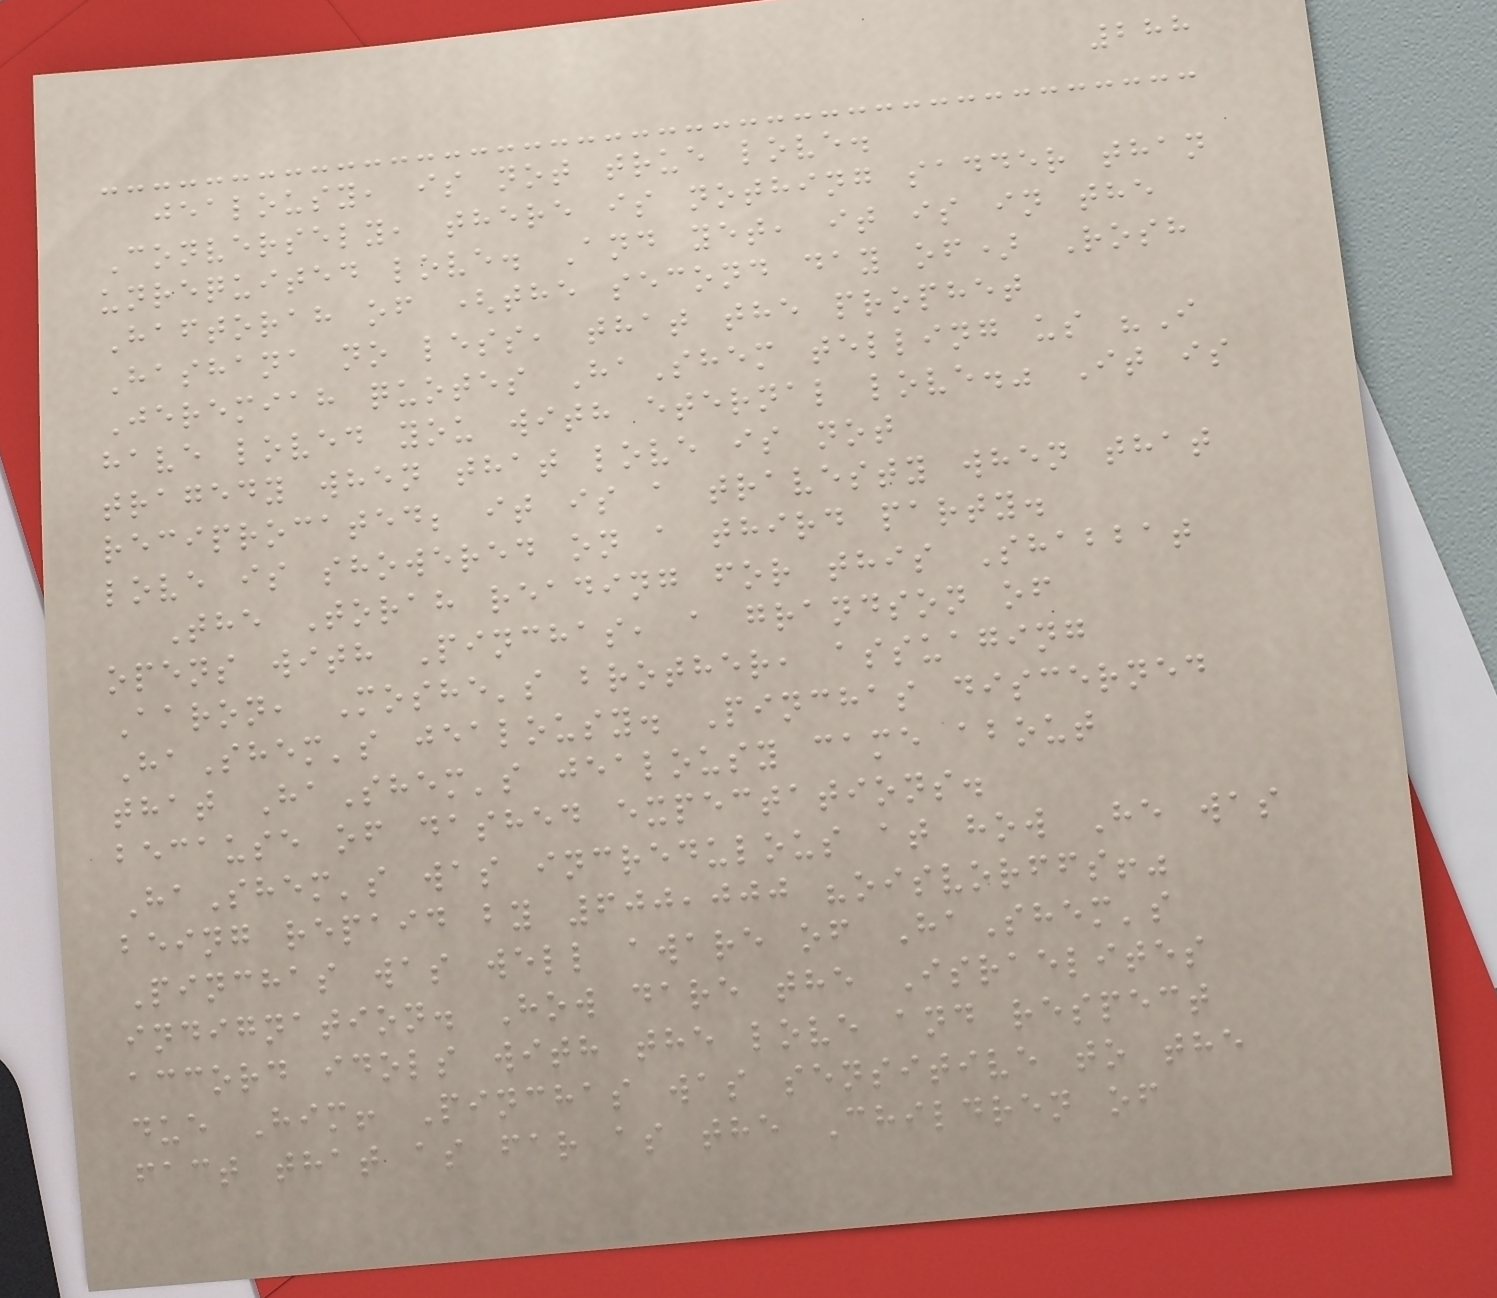288
jealousy, is not true love.
Conversely, there is nothing sadder than
unrequited love. And yet, it is in the
Haftorah of (the second day of) Rosh
Hashana no less, that the prophet
Jeremiah quotes HaShem telling us "I
have loved you with eternal love." It is
tragedy when that love is not
reciprocated; it is a travesty when that
love is showered on a third party.
The Torah reading for this Shabbat
opens with Pinchas, a grandson of
Aaron, Moshe's brother, assuaging
HaShem's jealousy. Pinchas discerned
that HaShem's jealousy came about
because of dashed expectations.
HaShem's was incredulous at how He was
being repaid by 600,000 "oisvorffs!"
Pinchas was well aware of HaShem's
indignation. How dare the Israelites
accord idols with the love and respect
due Him! Pinchas was sensitive to the
fact that as far as the Children of
